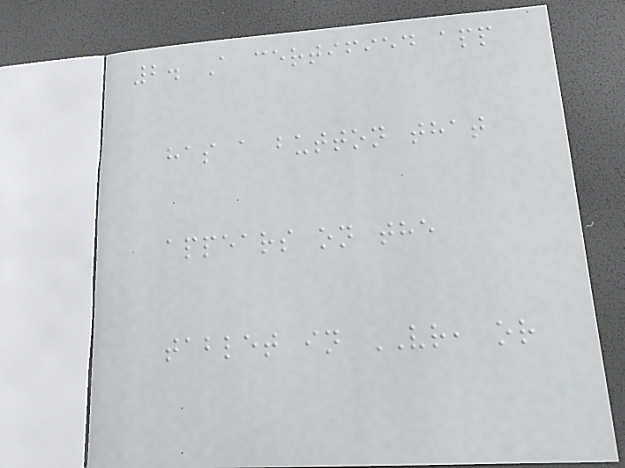2. A certified app
has a button that
appears on the
tablet in VR, or
